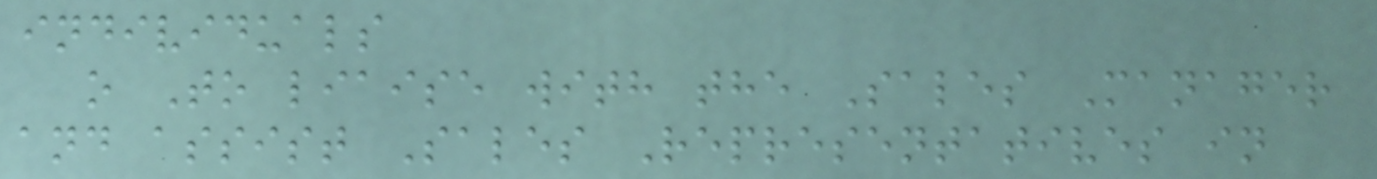individuals
o To liaise with the Sales Manager
and assist Sales Representatives in
